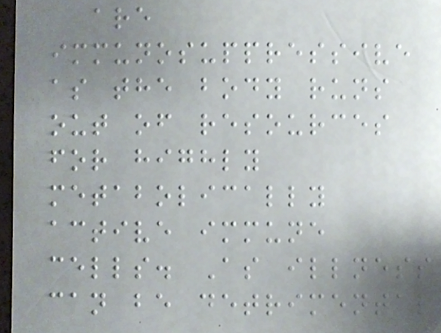are
immunosuppressive
as the body runs
out of resources
for highly
metabolically
active immune
cells. As illness
can be detrimental
